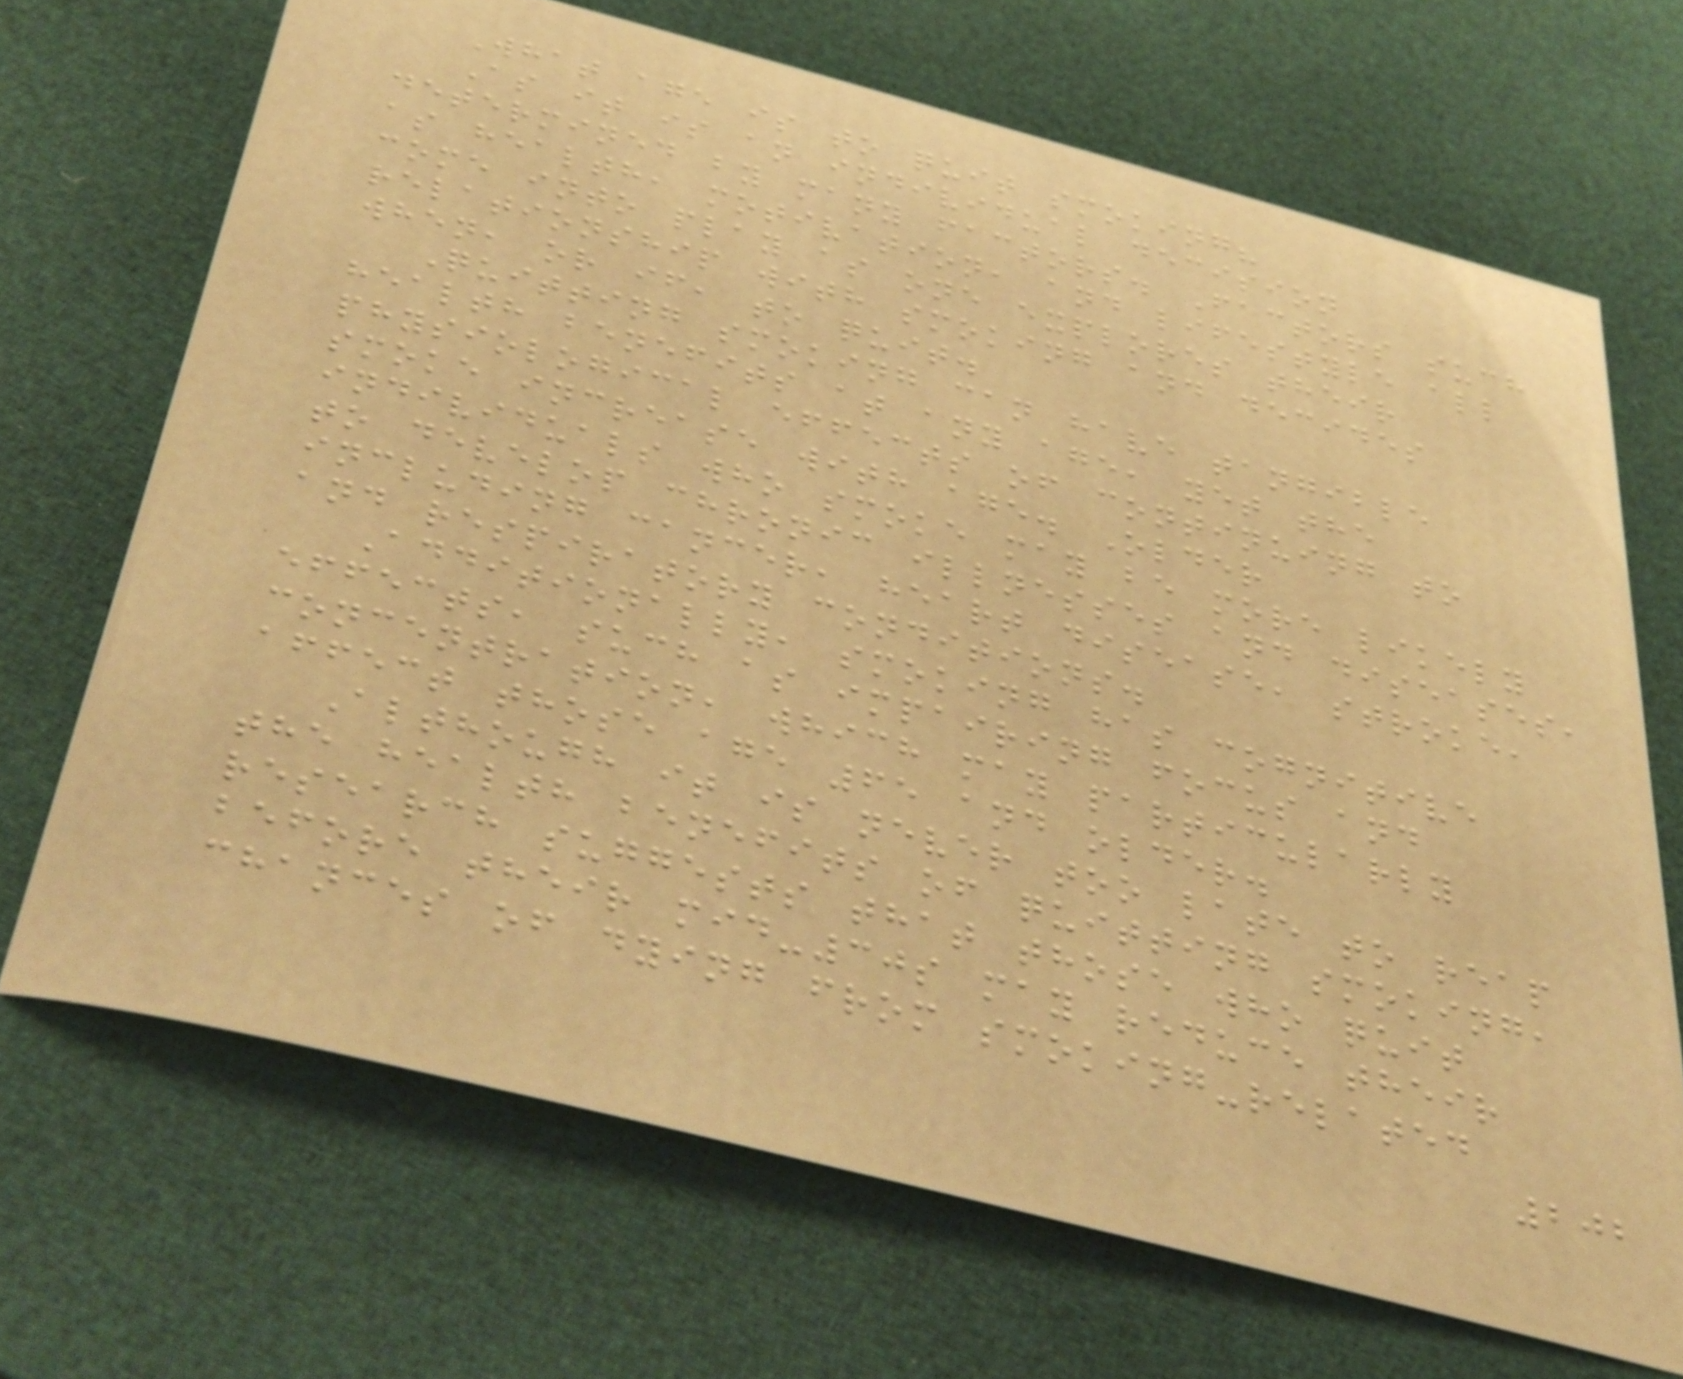What age is to quit smoking?
As it is an individual decision
determined by many factors. Factors such
as health, motivation, and lifestyle all
come into play as one explores their
relationship with smoking and decides
when, or if, to quit.
Quitting smoking can have tangible
health benefits at any age, yet the
physiological effects of continuing to
smoke increase with age. Older
individuals who smoke may be more likely
to develop chronic illnesses and diseases,
including cancer, heart disease, stroke,
and respiratory conditions.
Additionally, smoking has cognitive
effects, such as impairing focus and
concentration, which may particularly
affect those age 65 and older.
Although it is never too late to reap
the health benefits of quitting smoking,
research suggests that those who quit
before their mid-30s may reduce their
chances of dying from smoking-related
202
